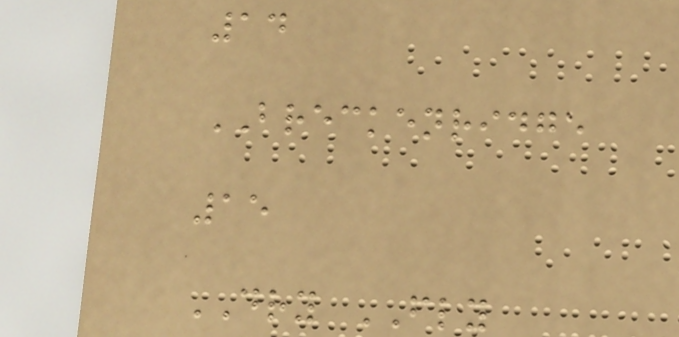14
BRECKENRIDGE
15
DRY FLY
